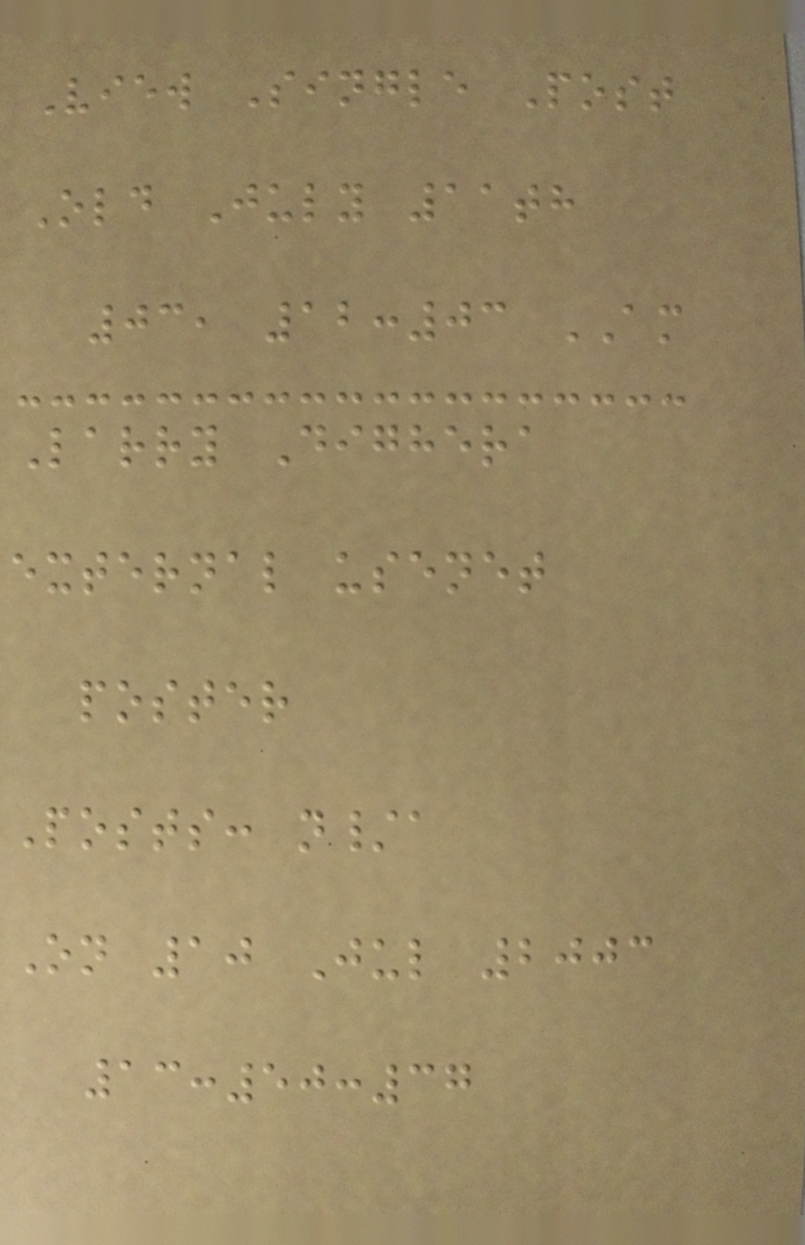View Single Post
Old July 11th
03, 12:03 AM
Larry Dighera
external usenet
poster
Posts: n/a
On 10 Jul 2003
13:50:37
